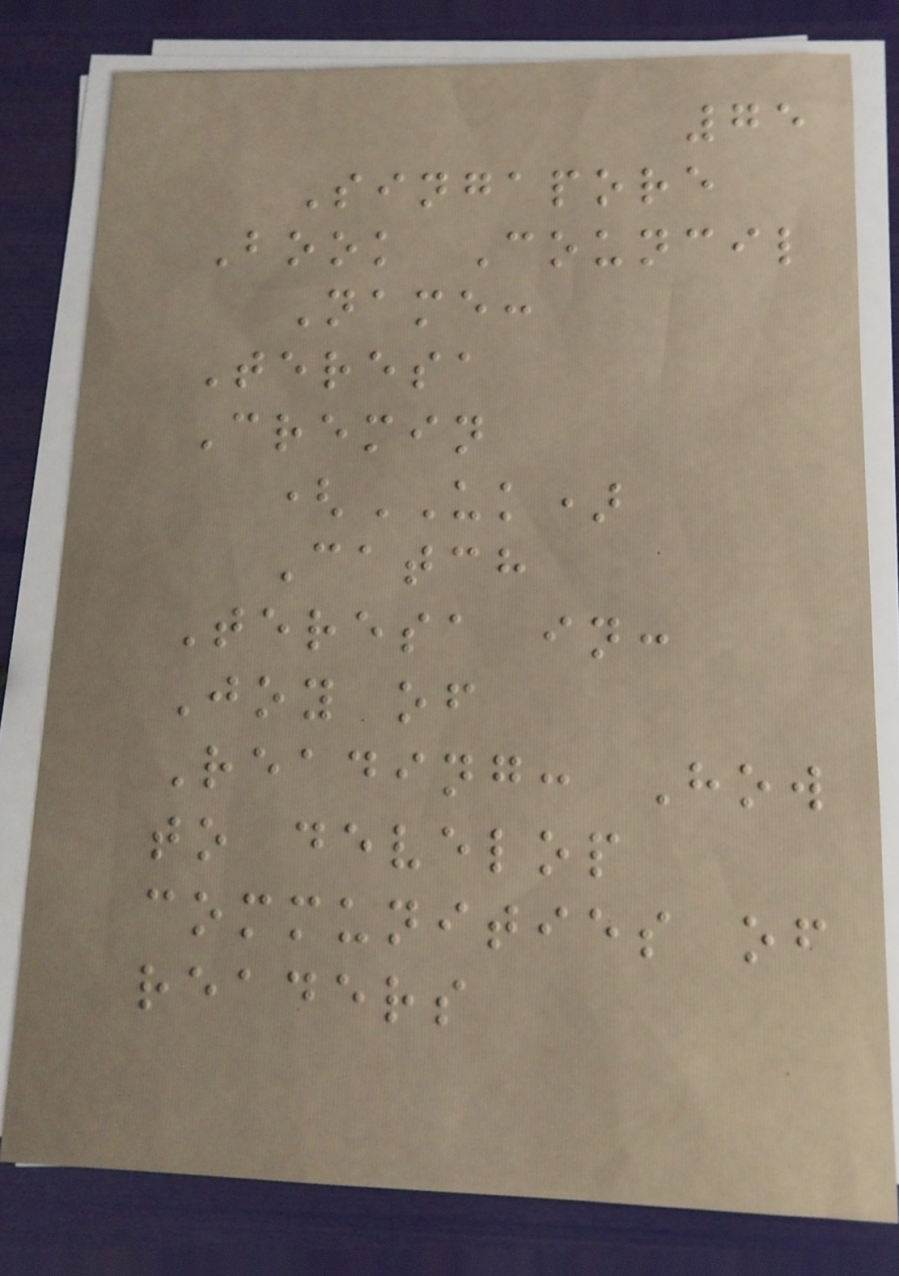75
Singapore
Book Council
Name:
Teresa
Cremin
(UK)
Catch
Teresa in:
Joy of
Reading: How
to develop
communities of
readers
